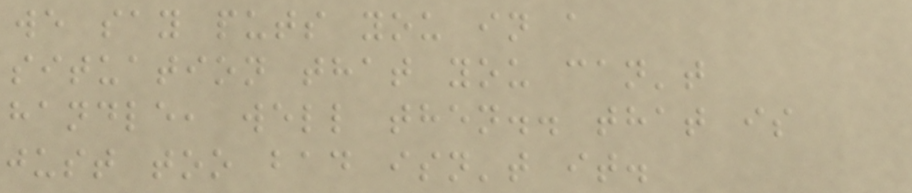we say puts you in a
situation that you can't
handle, well then.. that is
just too bad isn't it.
